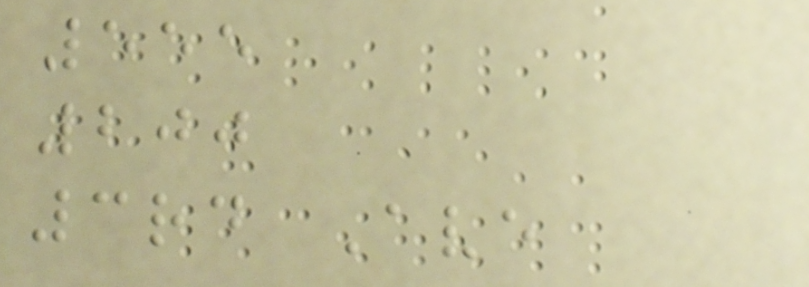555
200
3rd Ave
